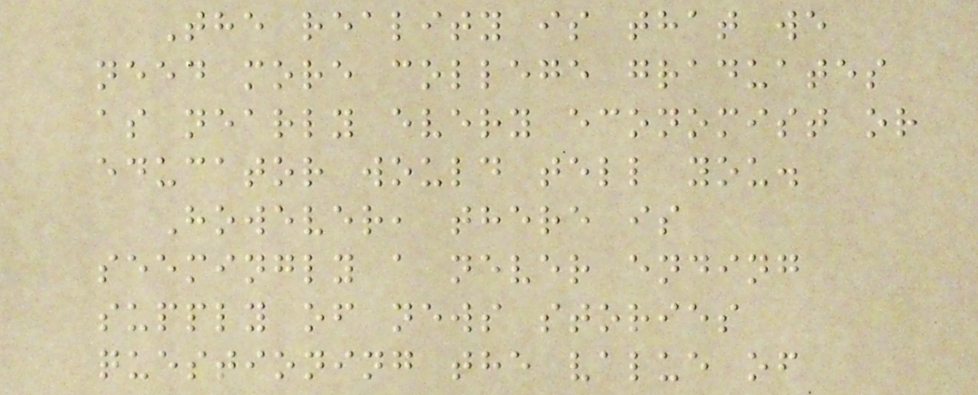The reality is that we
need more college graduates
as nearly every economist or
educator would tell you.
However, there is
seemingly a never ending
supply of news stories
questioning the value of
